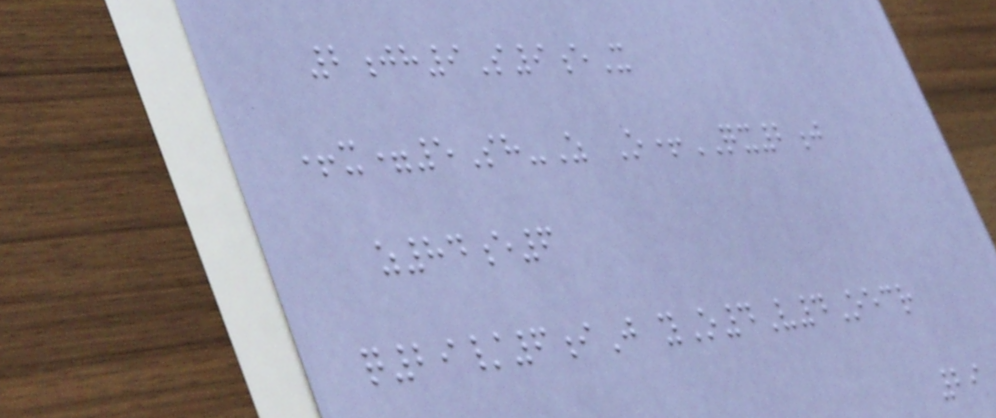2jh9S9eX
+x=5Sh-Z O+QX2j
z84e6
q29/6iJ yO4V4Oecr
29
